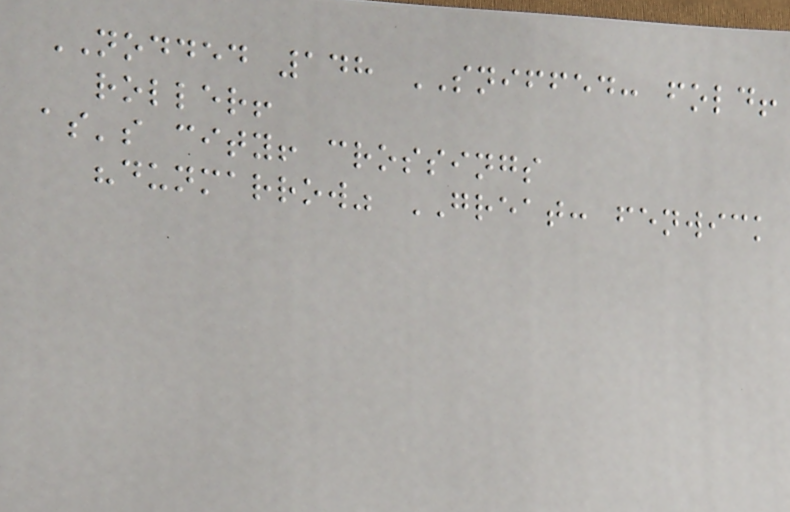NODDED 148 SNIFFED: fold!
roller!
as's city! crossings
"dunmarrow" GREAT: fenwick
